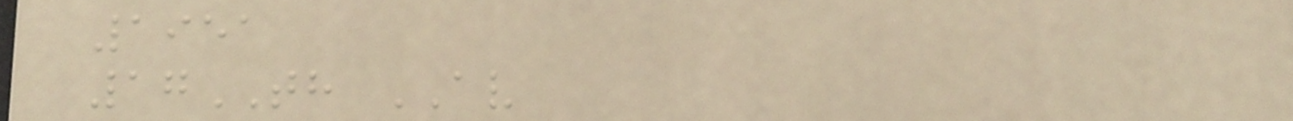1951
17TH AV
